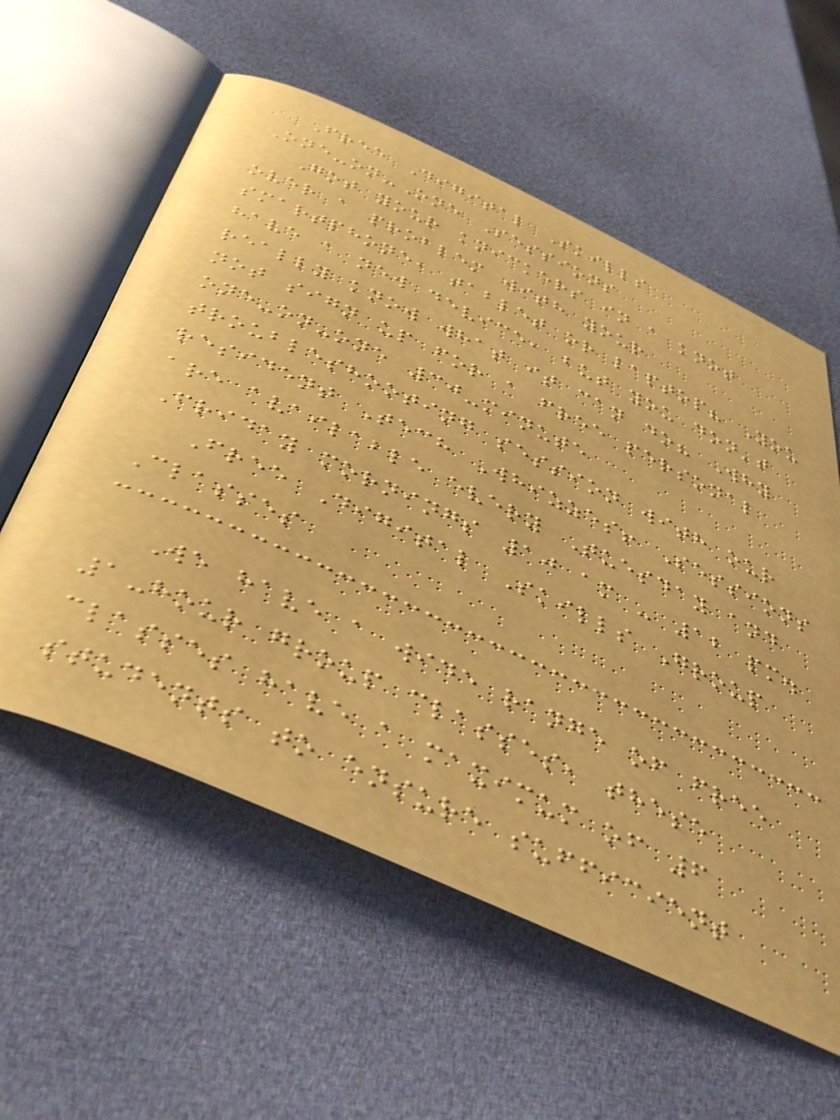Free Digital Skills
One-on-One Sessions
Got your knickers in a knot
over a problem with your
smartphone, tablet or laptop? You
have a new device, but you don't
really know what it can do? Why
not sign up for a free personal
one-on-one 30-minute
troubleshooting session with our
resident Tech Whizzes! Sessions
are available every Tuesday and
Friday mornings 10 am - 12 pm.
Free Digital Skills Group
Classes
We have a wide range of free
1-hour group classes, these
classes have a maximum of 6
students to ensure sufficient
